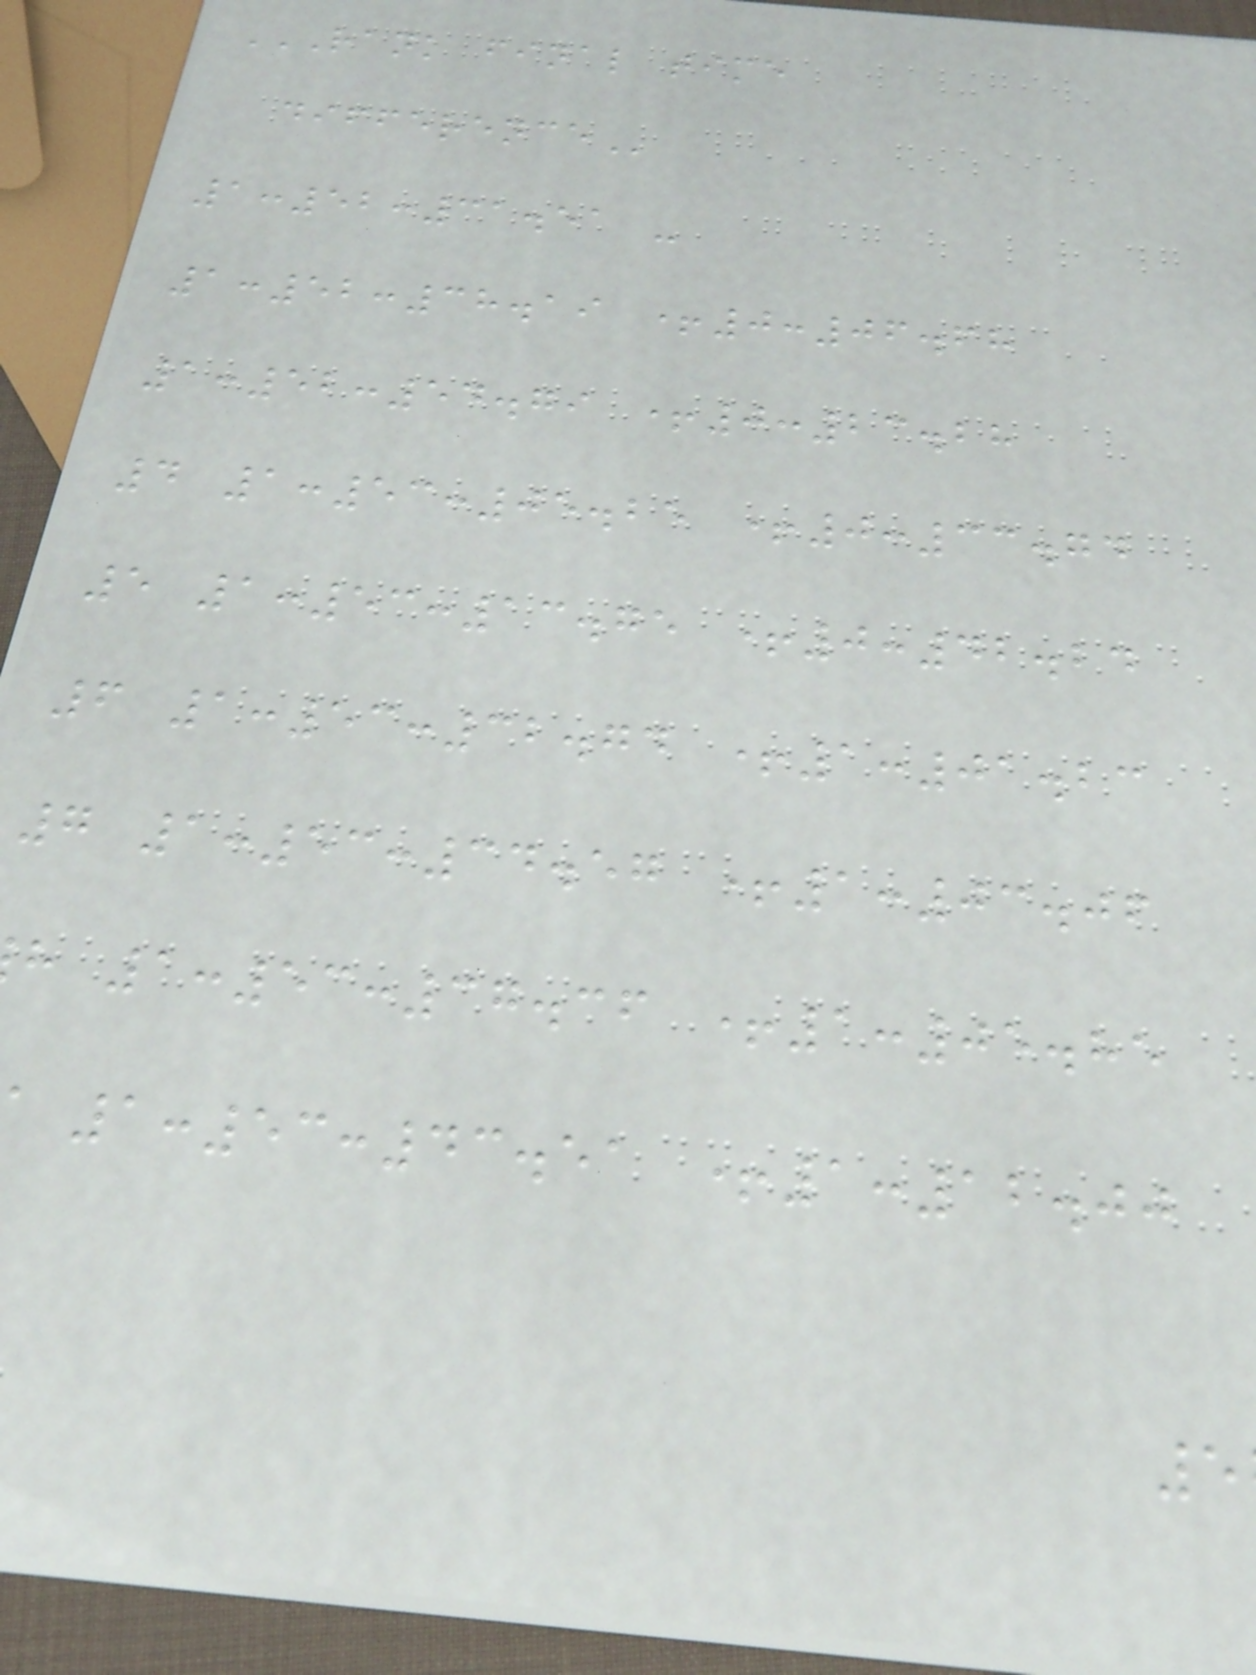RANK FINAL TIME
1:52:31.51 -
1:52:38.19 +0:06.68
1:52:54.79 +0:23.28
4 1:53:05.25 +0:33.74
5 1:53:13.75 +0:42.24
6 1:53:32.74 +1:01.23
7 1:53:34.57 +1:03.06
h 1:53:37.36 +1:05.85
1:53:43.51 +1:12.00
